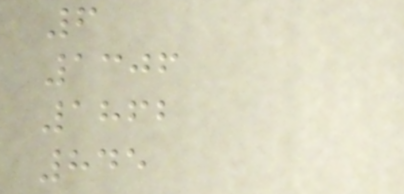6
1306
1862
845
